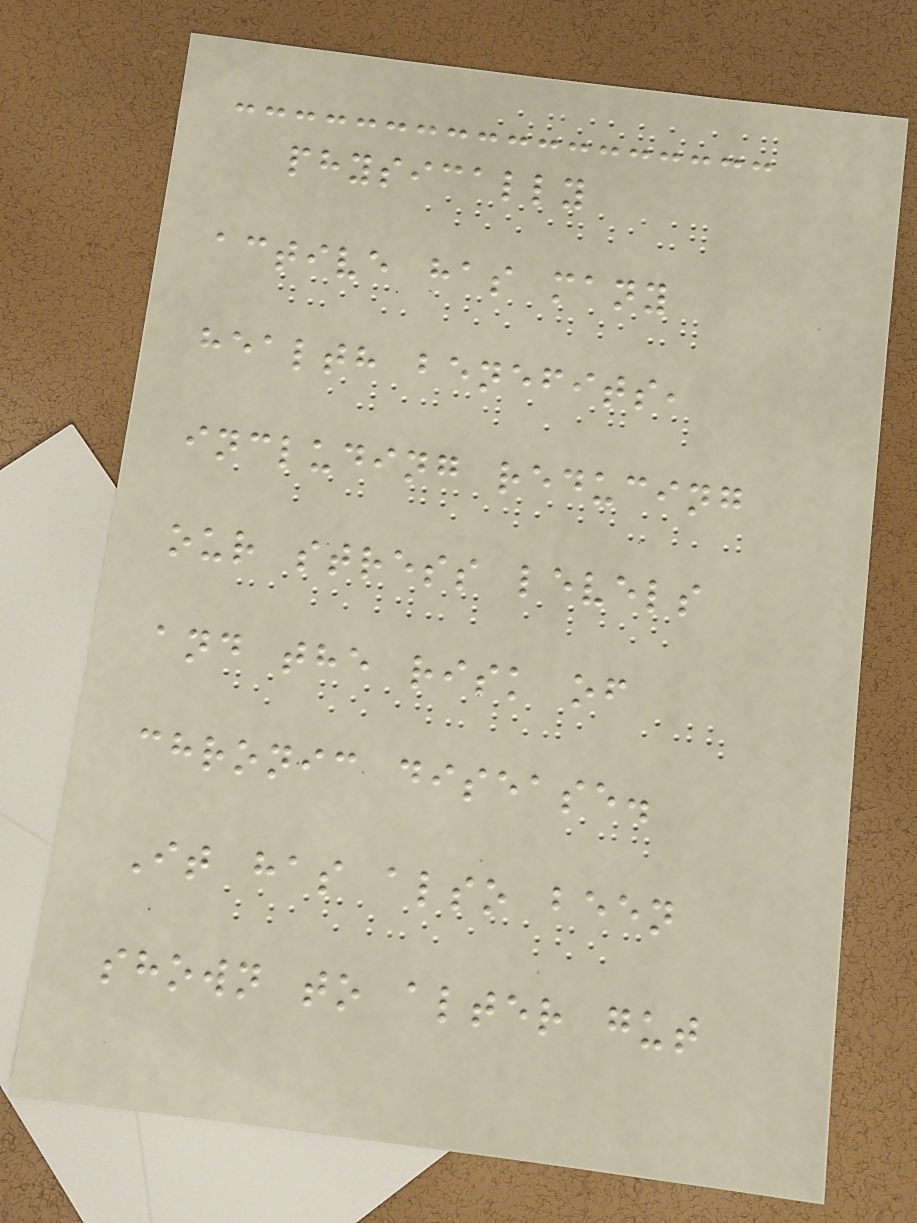physically
active has many
health benefits,
including reducing
our stress levels
and the risk of
chronic disease.
It has also been
shown to alter gut
